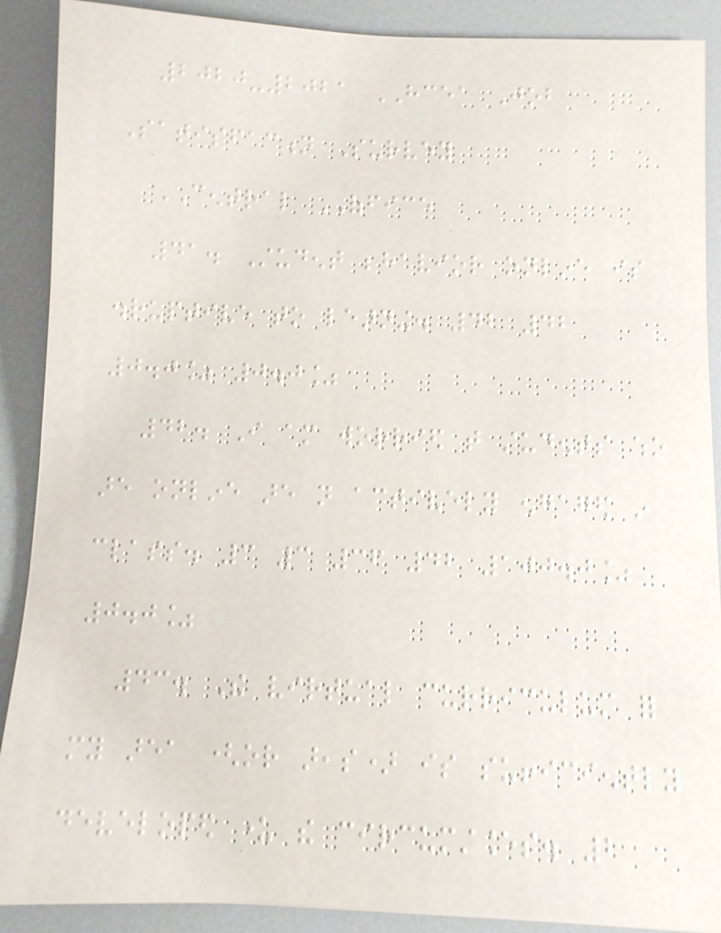2020-2021 HCEA Job
Satisfaction Survey
CENTRAL OFFICE
41. Student behavior online is
disruptive to learning. 42 42
0.0% 0.0%
42. I am worried that students who
are online are not actively engaged in
class. 3 3 36 42 100.0%
0.0%
43. The virtual curriculum for
my area (or areas) is sufficiently
developed under the circumstances. 2
